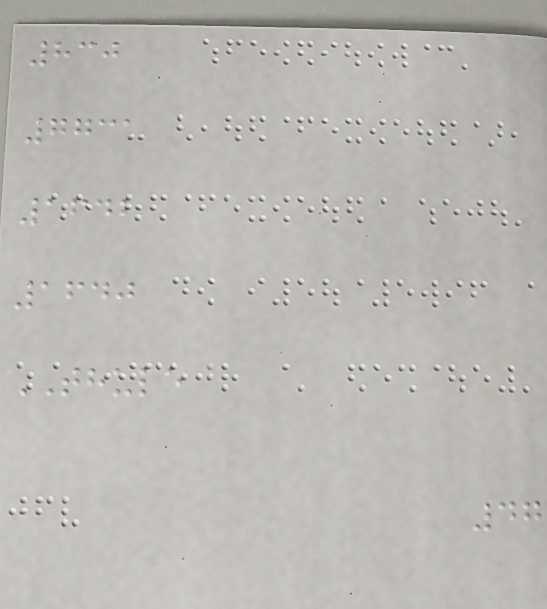830
7731
1642
1640
THULE
47
